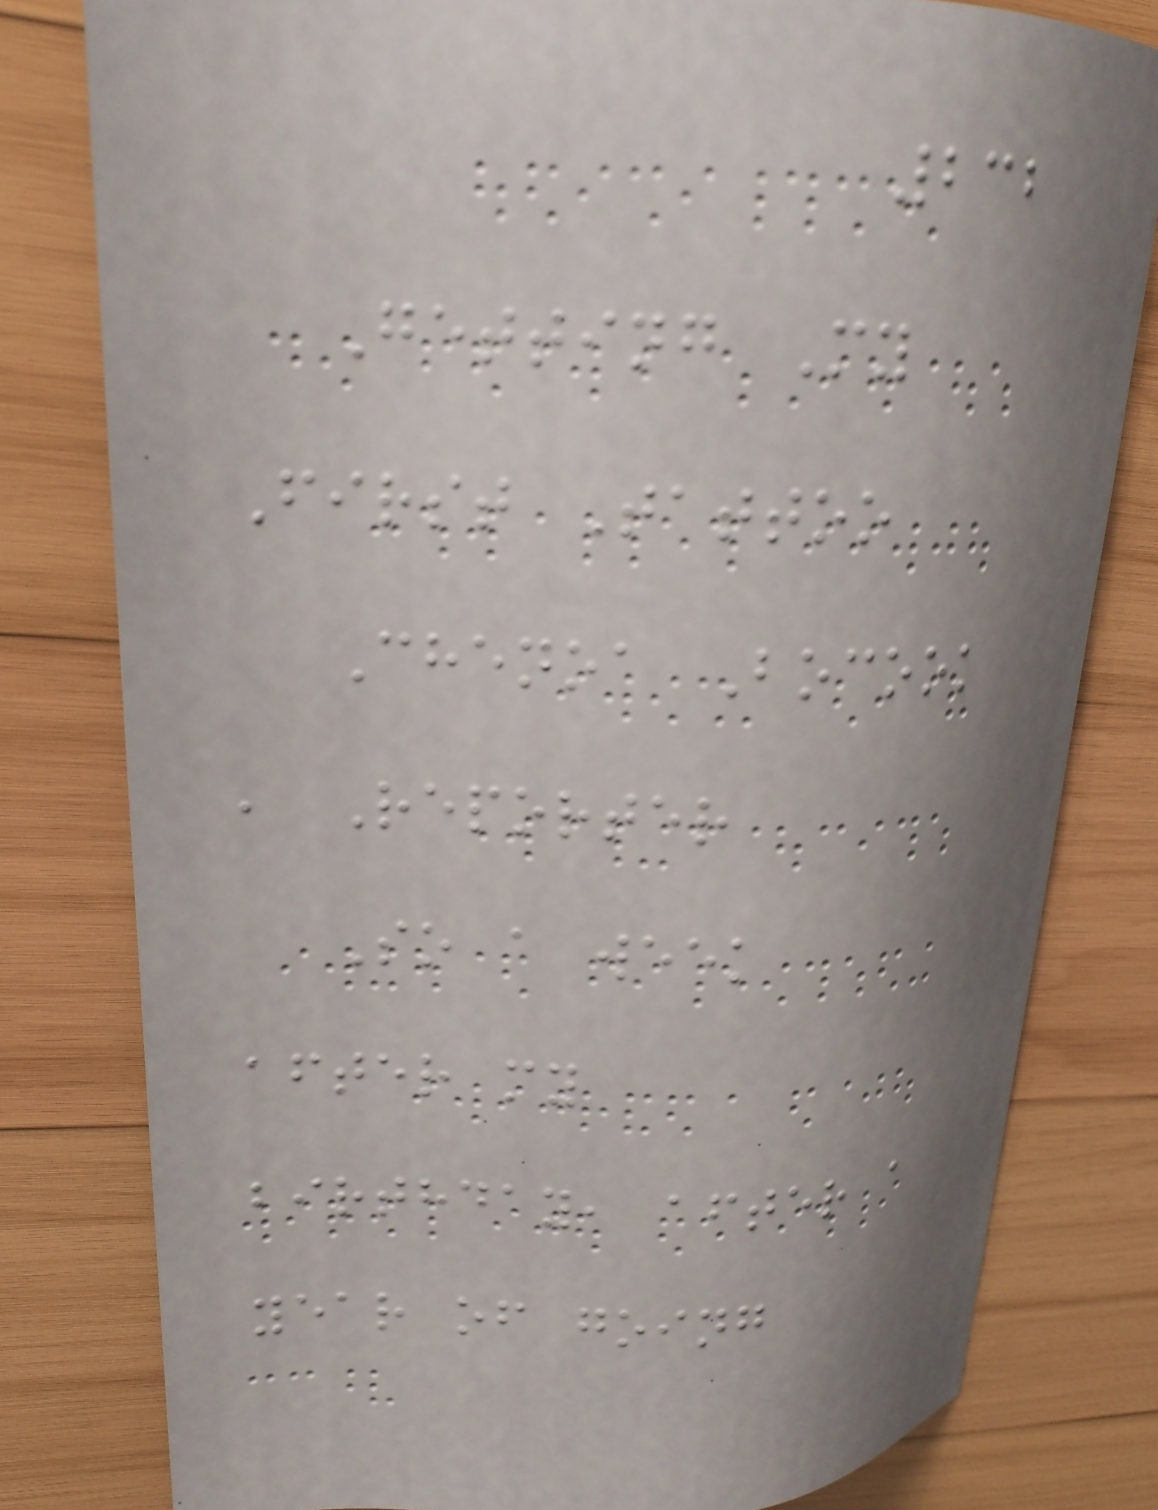232
Getting My
First Tattoo
Chenoa Bocook
, Reporter
So a week
after my
birthday, after a
year of going
